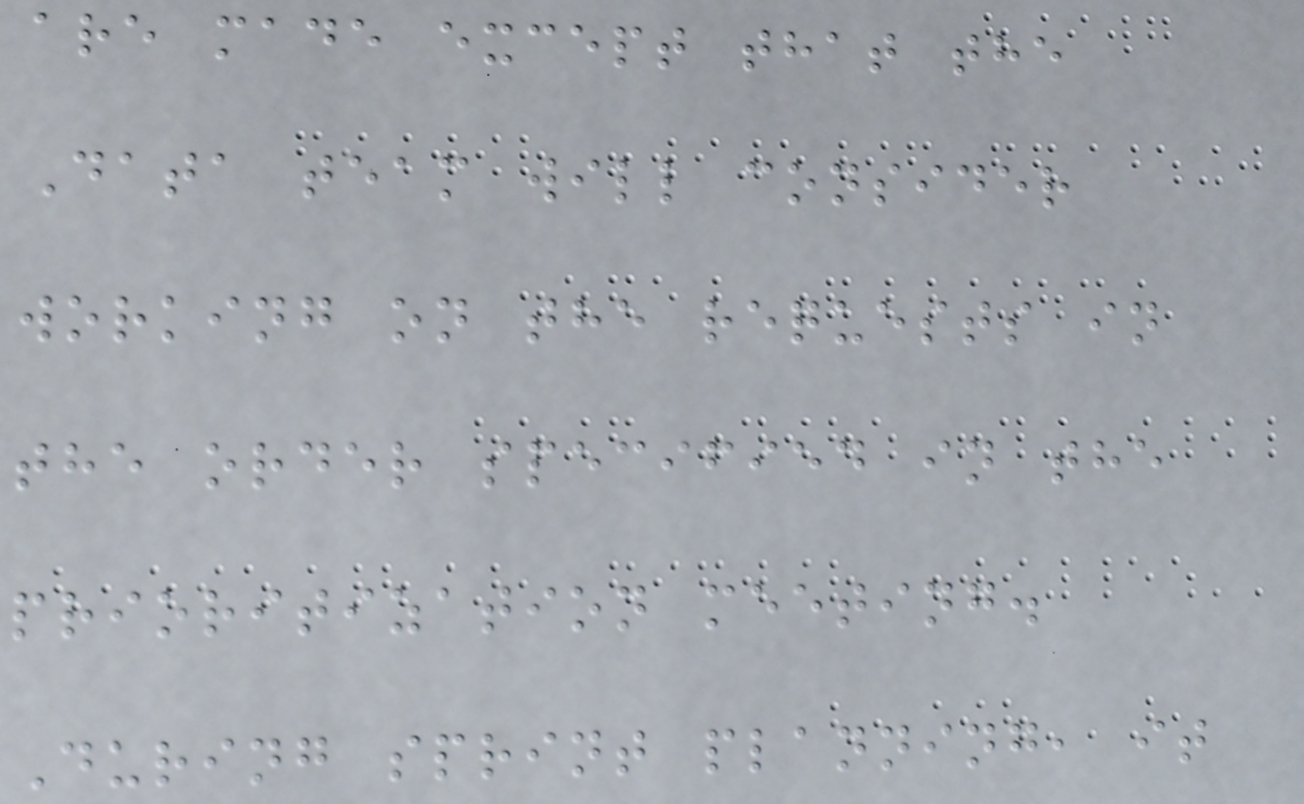are made except that the
Data team will consider
working on the requests in
the order specified in the
prioritization meeting.
During sprint planning, it
